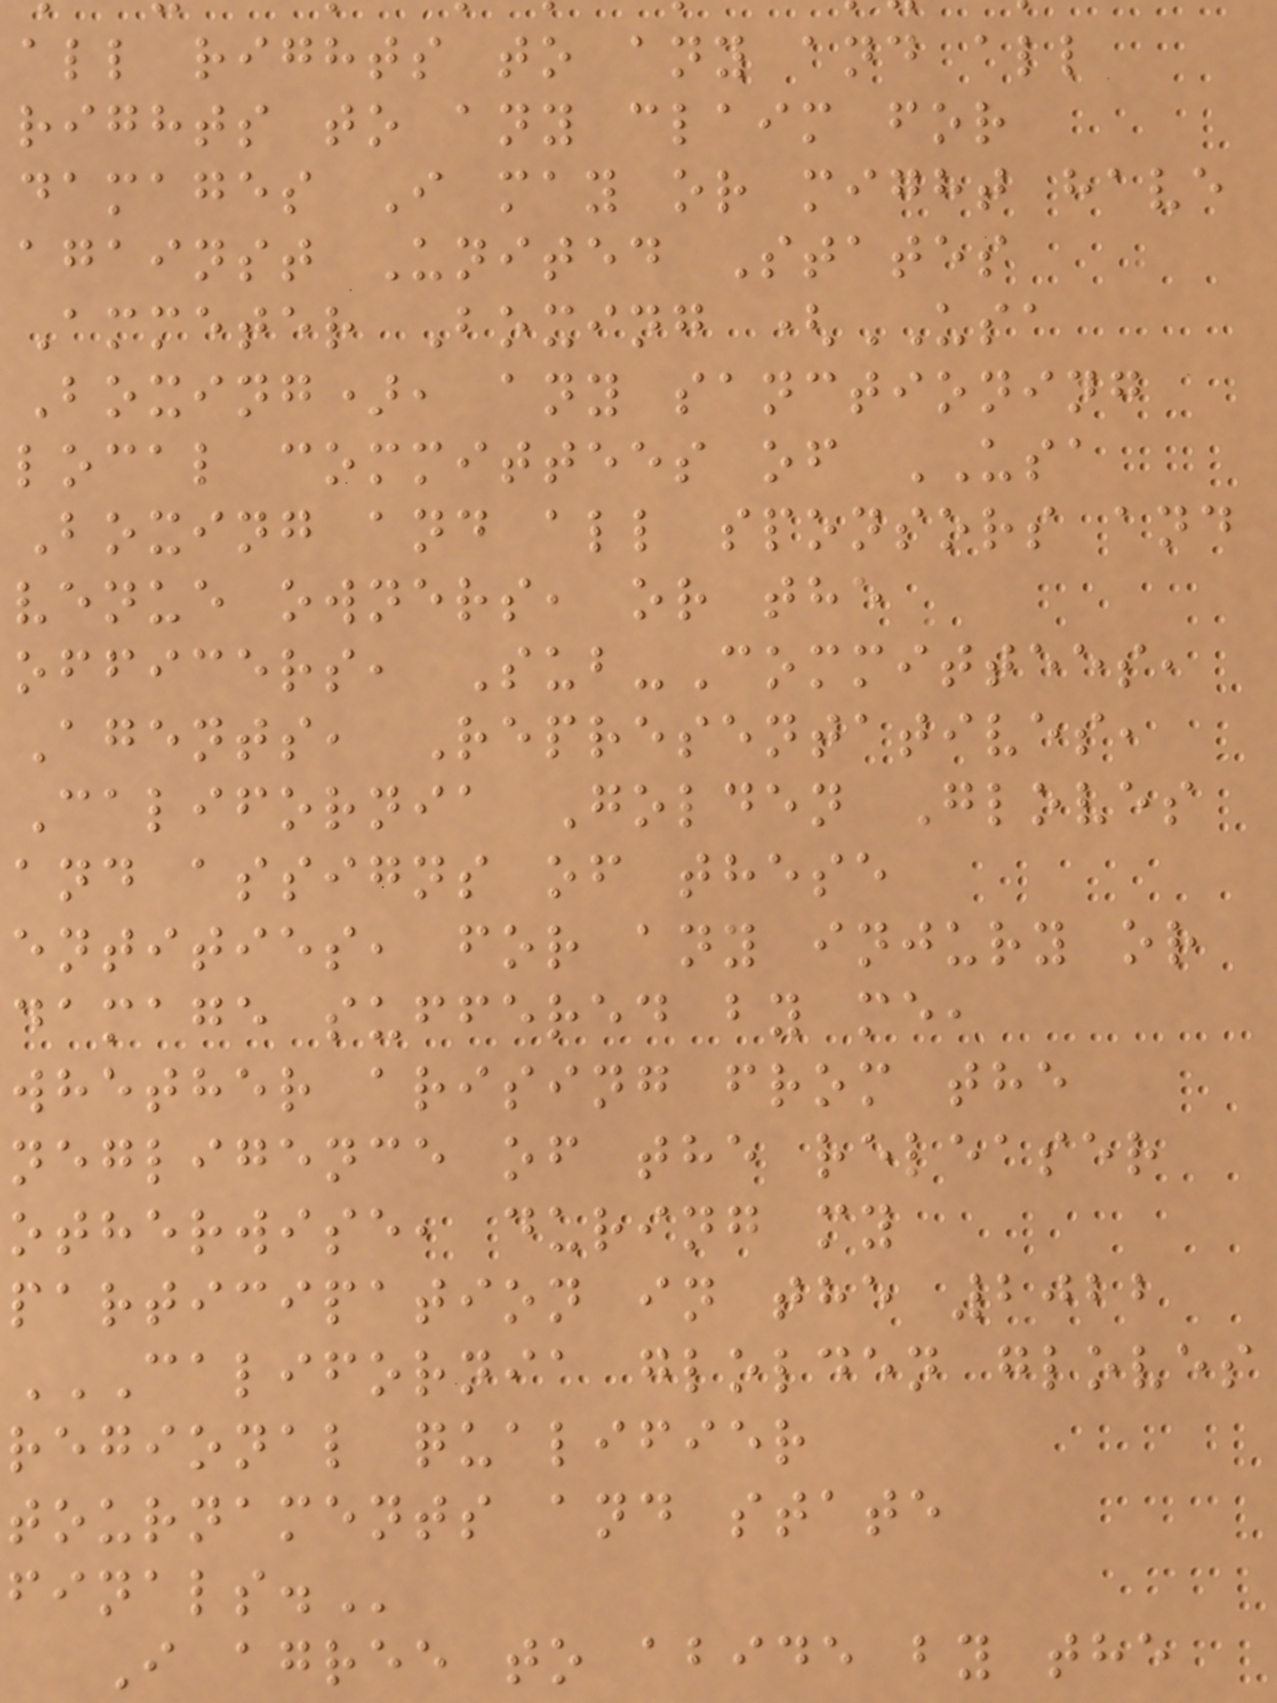all rights to any and all
rights to any claim for
damages I may or might have
against United States
Ammeter Boxing (USA
Boxing), any sanctioning
local committees of USA
Boxing and all sponsors and
venue owners, or the
officers, Sub-Committees,
Agents, Representatives,
California Golden Gloves
and assigns of these
entities, for any injury or
damage suffered by me,
whether arising from the
negligence of the releaser
otherwise, during my
participation in the 2022
CALIFORNIA GLOLDEN GLOVES
regional qualifier
tournaments and state
I agree to abide by the
